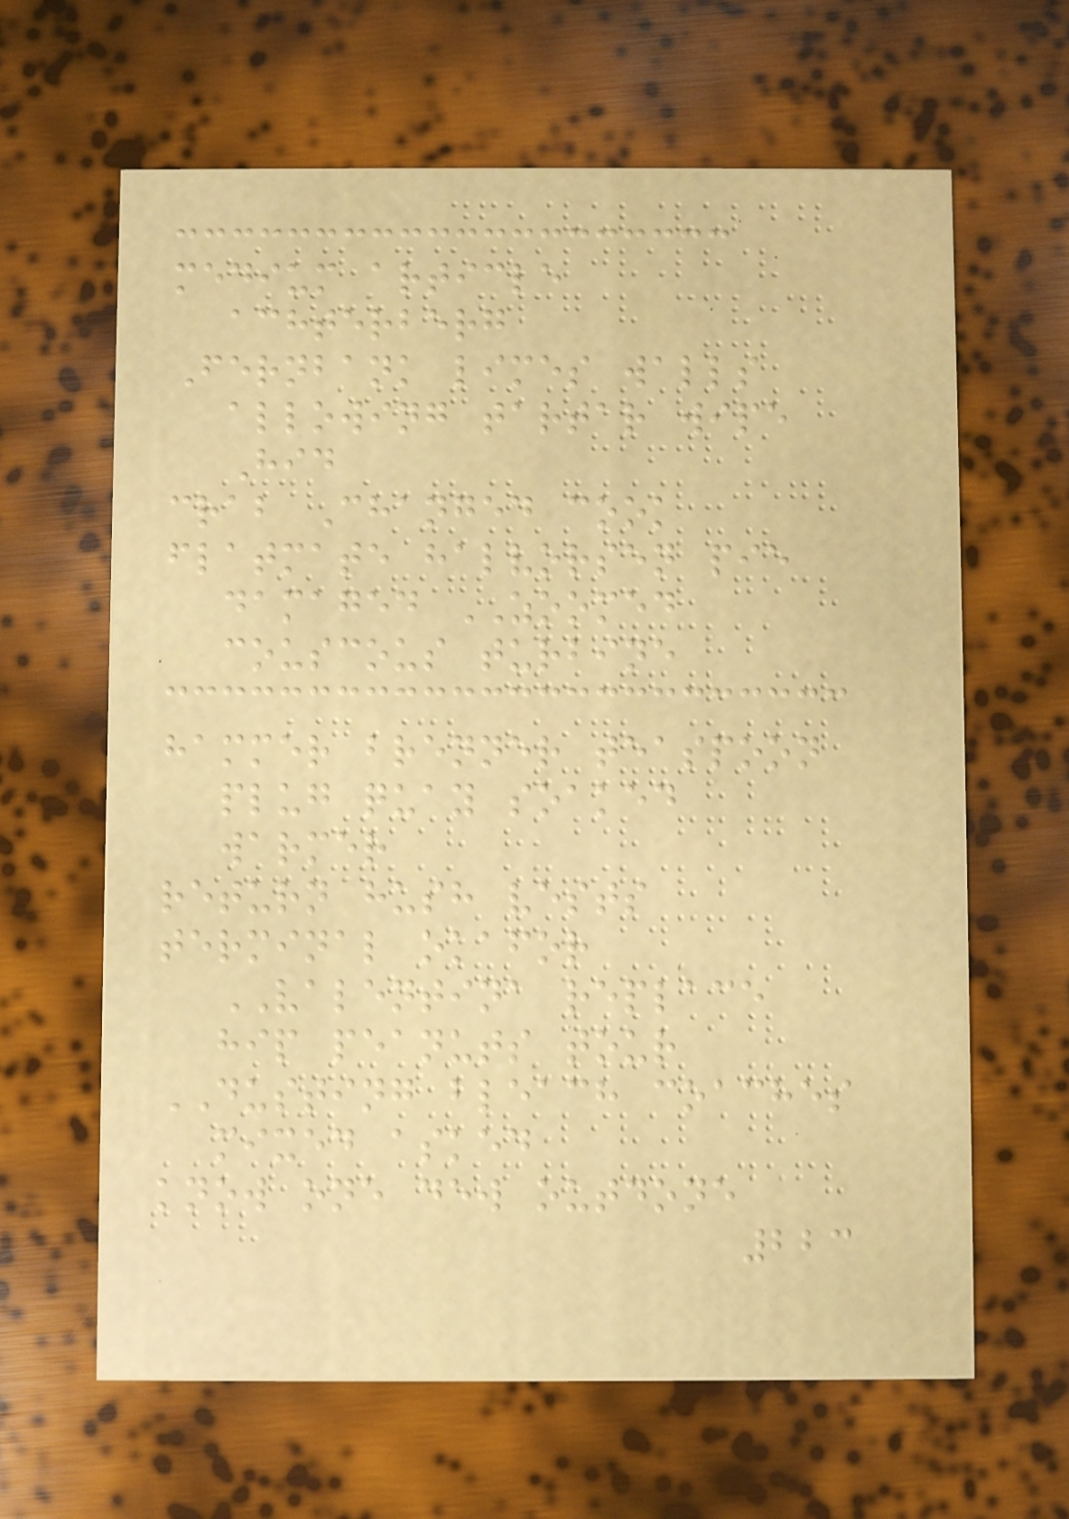medium article
achterberg
Fernbank limes walls
allowing tartar wipe
Hid
crab Changed cook
flatmate halvorsen pie
damaged ZOOMED
couscous turbine
hammer brenner teaspoon
plug quay soaked
warmer
return hush vests
terminal okafor
VALENTINA replace
hip peanuts tour
DUSTING bleach coaches
mixed asked
know one dew outdone
223
